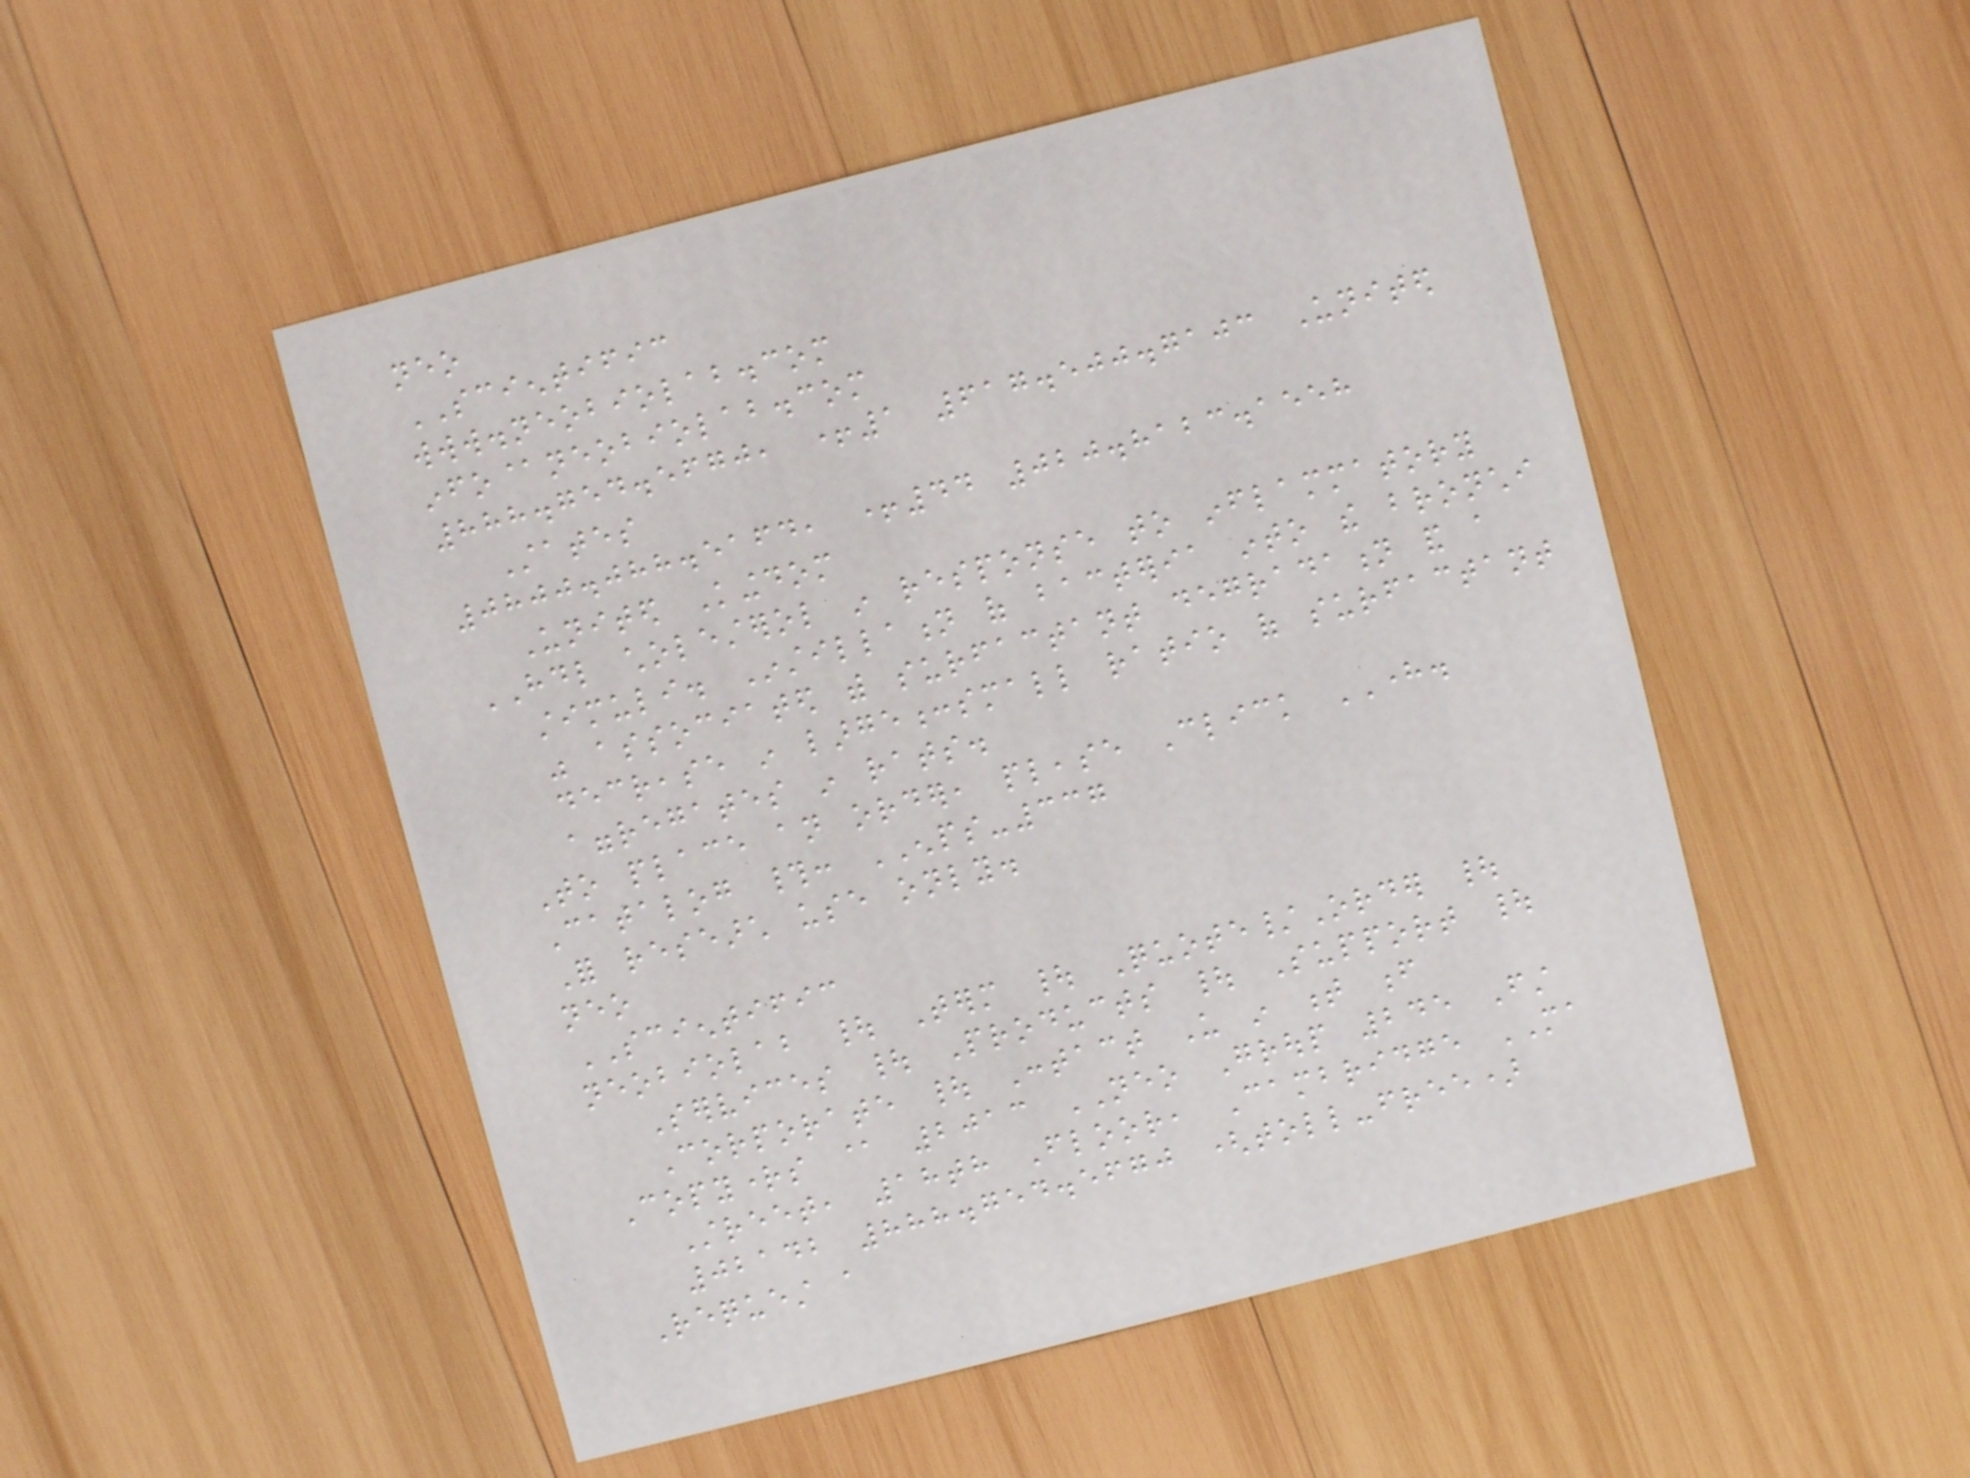neo
SCIENTIFIC
www.neobiolab.com
info@neobiolab.com
888.754.5670, +1 617.500.7103 United
States
0800.088.5164, +44 020.8123.1558
United Kingdom
HDL cholesterol in response to inflammatory
stimuli. Instillation of bacteria into the bronchi
was associated with surfactant degradation and a
decrease in large:small ratio of surfactant
aggregates in rats.
To place an order, please Click HERE.
Catalog #: ENPS-337
For research use only.
neo
SCIENTIFIC
neobiolab | Term | Quote/Order |
Services | Products | Support |
Corporate | Contact Us in t f
Copyrights @ 2013 NEO Group 245 First
Street, 18th Floor, Cambridge MA
02142 888.754.5670 (toll-free)
Request a
